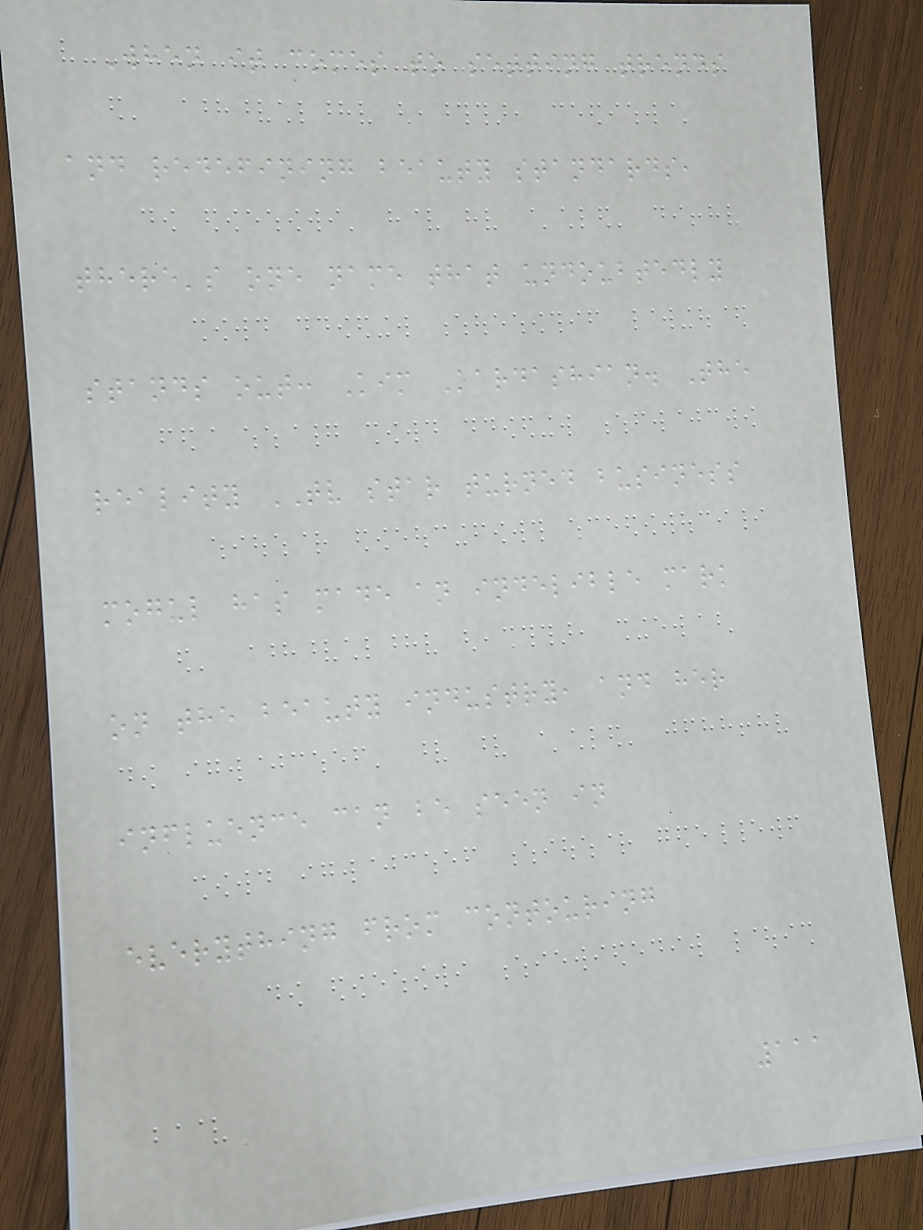When it comes to setting trends
and redefining beauty standards,
there's one name that undoubtedly
stands out: Kim Kardashian. The
reality TV star turned business
mogul has made an indelible mark
on the beauty industry, and her
influence can be seen in
everything from contouring
111
